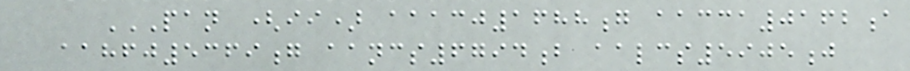PAN (II) AAACJ1688G AACCA0162A
AAHFJ5369G AANCS6794B AALCS5905J
